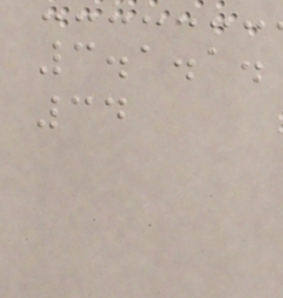3.1.1.
34
